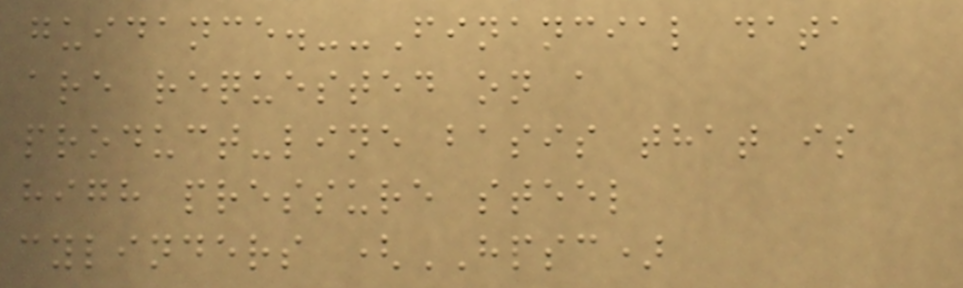guidance.--Financial data
are requested on a
product-line basis that is
high pressure steel
cylinders (HPSC)
